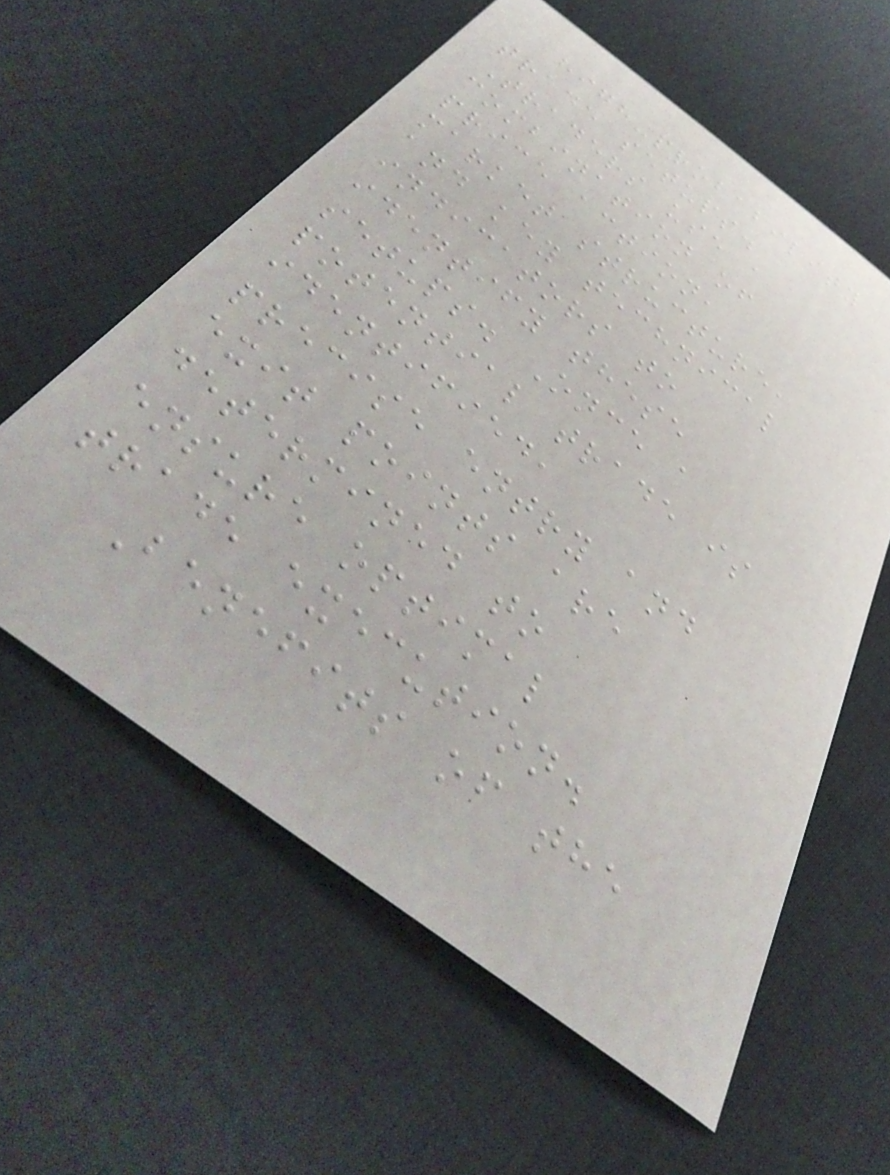high-probability
trade setups.
Traders use a
combination of
price action,
market structure,
and key technical
indicators to
identify these
setups. Once a
potential trade is
identified,
precise entry and
exit points are
determined to
ensure optimal
trade execution.
Benefits of the
